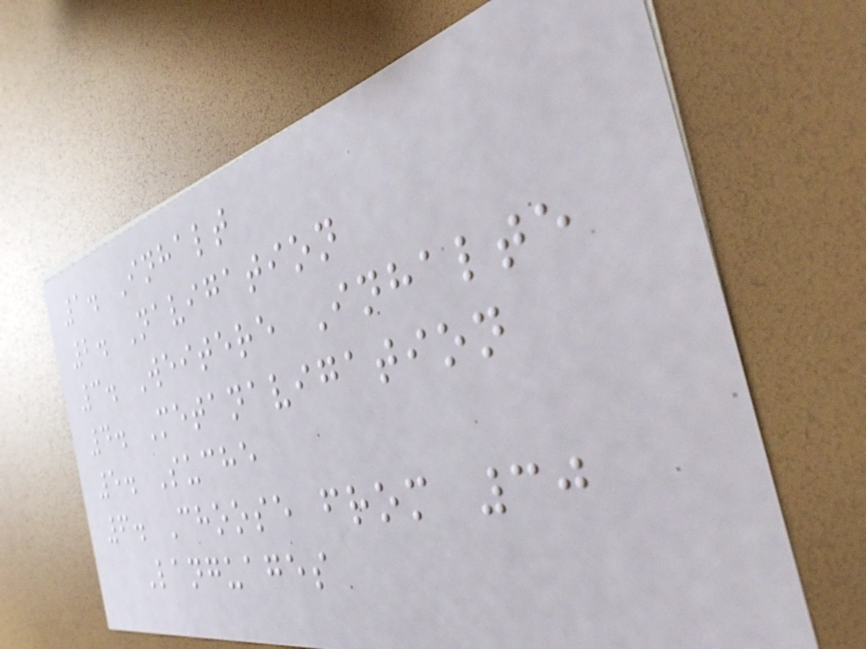1. Inhalt
2. Navigation
3. Weitere Inhalte
4. Metanavigation
5. Suche
6. Choose from 30
Languages
